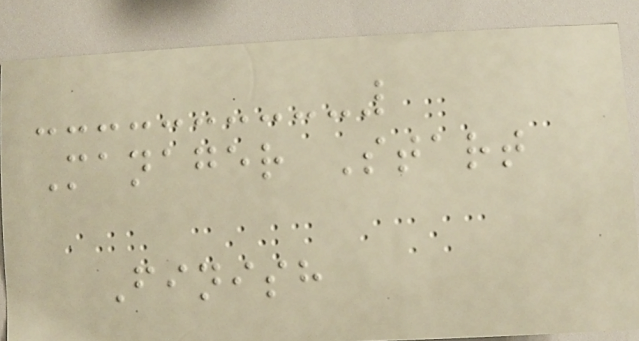Manager Start
Finish
